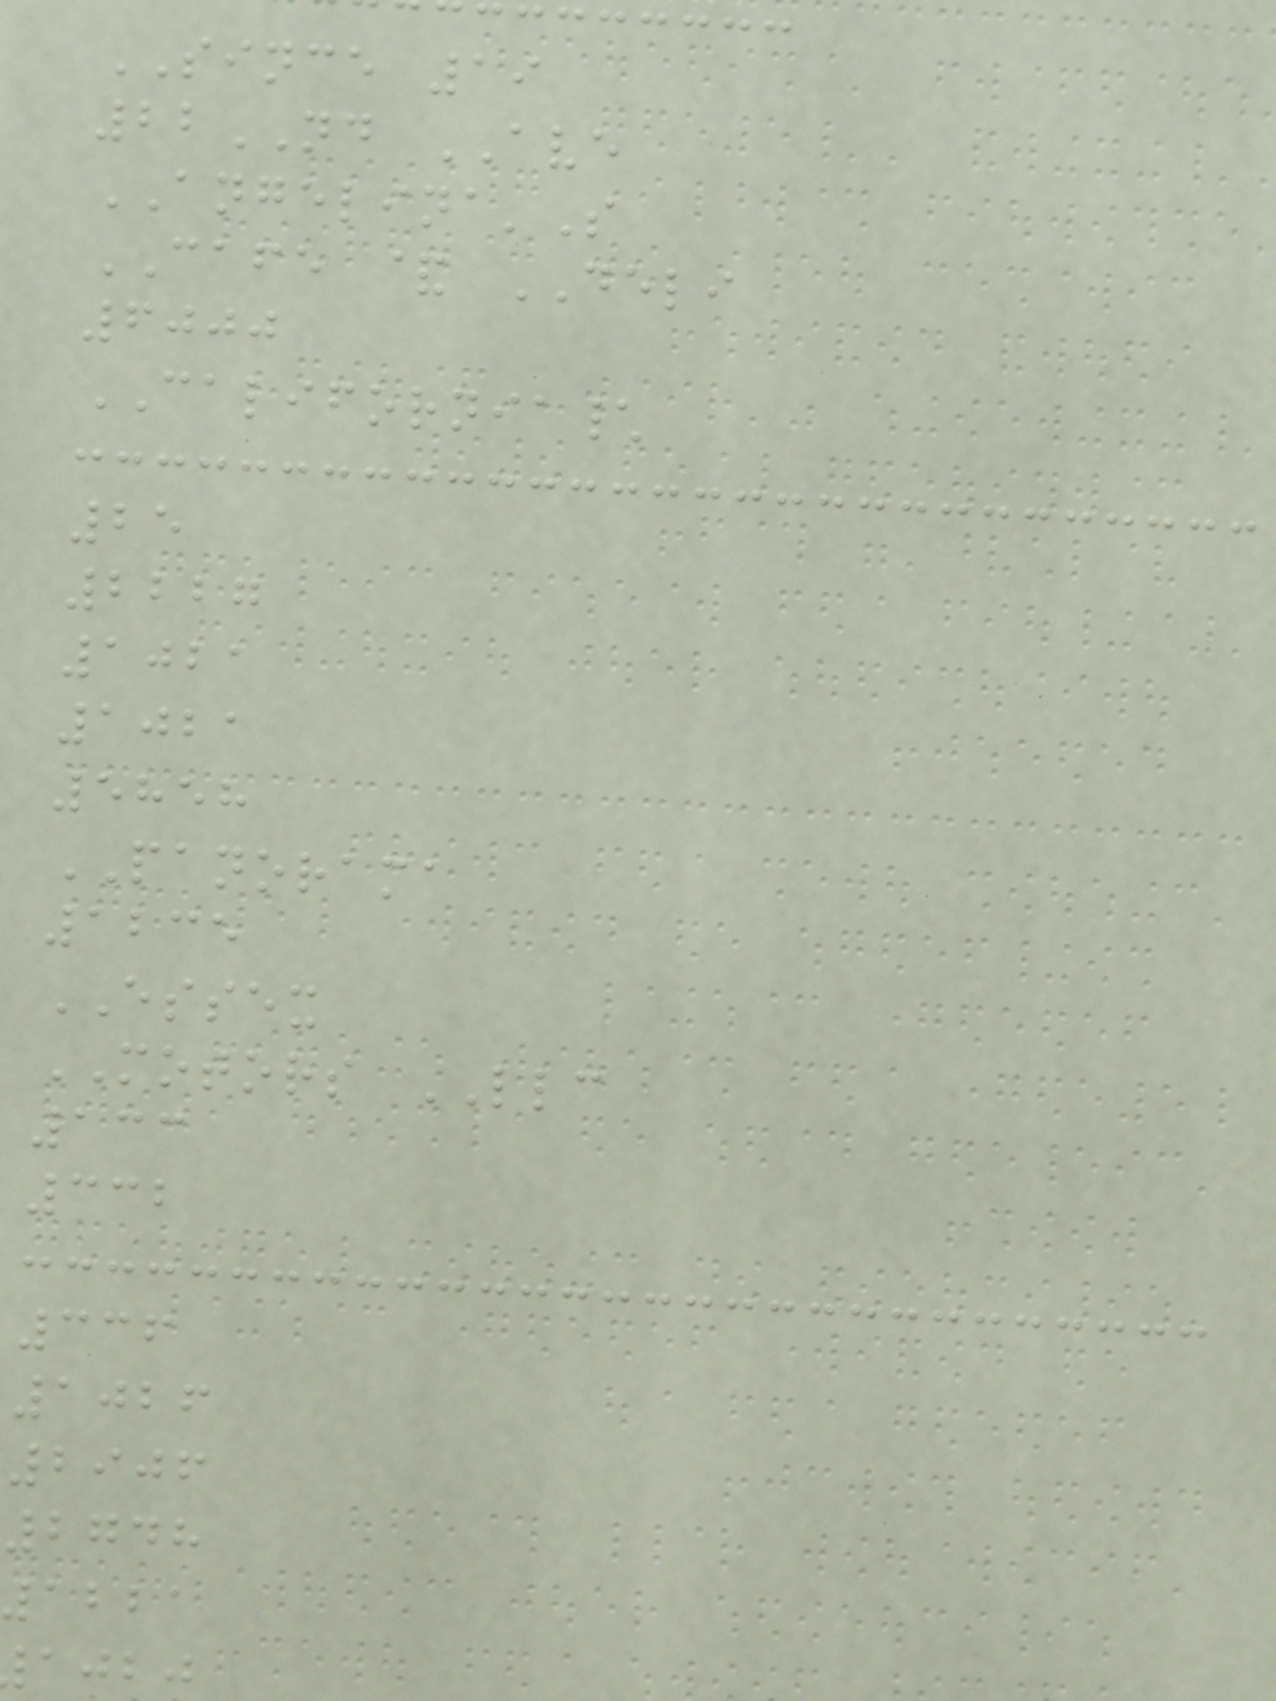SINCE 19
22ND AVE
ANGELINA'S
CAFE & DELI
6000
CALIFORNIA\
25
2227
1021
1021
5858
PANORAMA
1235
ESSEX
MOTORS LLC
133
332
336
1026
2906
2748
abba
ajbj
